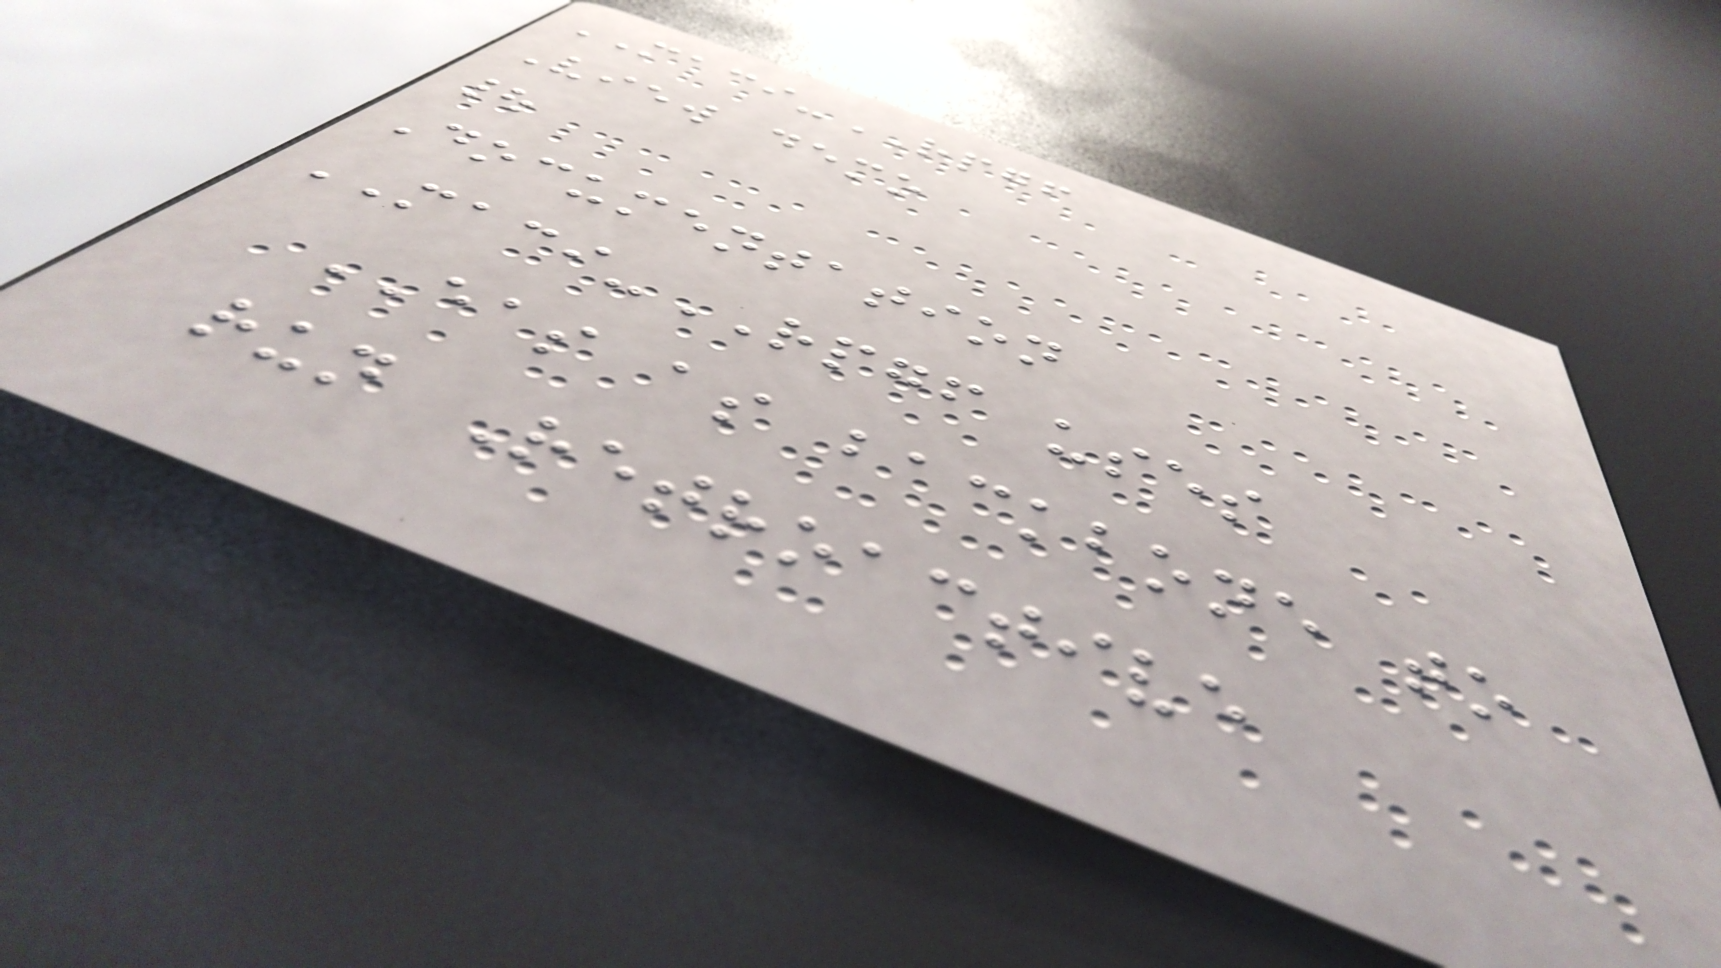MACI-RPGF
View demo
|
Documentation
MACI-RPGF uses
EAS as backbone to
run Retroactive
